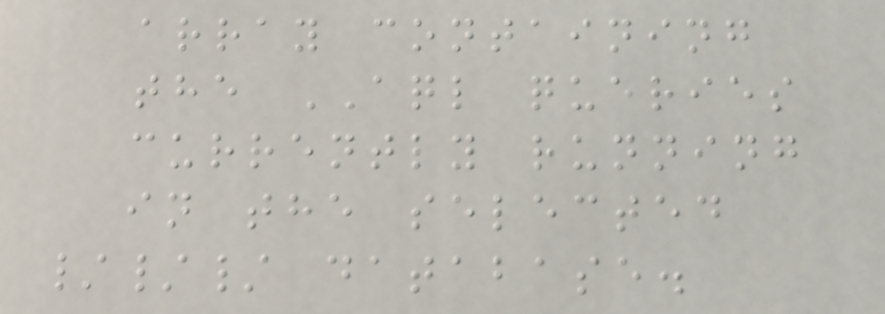array containing
the AQL queries
currently running
in the selected
/// database.
